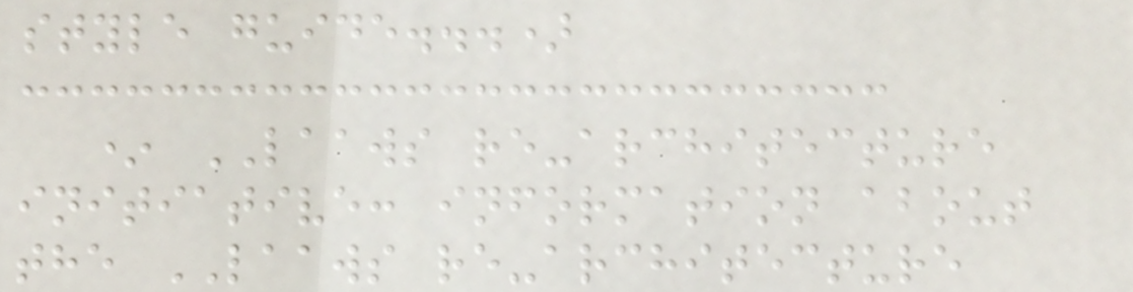style guide...)
* LAAWS re-architecture
initiative: information about
the LAAWS re-architecture
